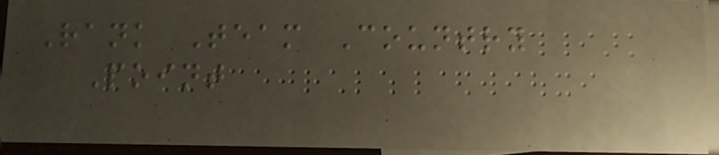Rank Team Country
Point
